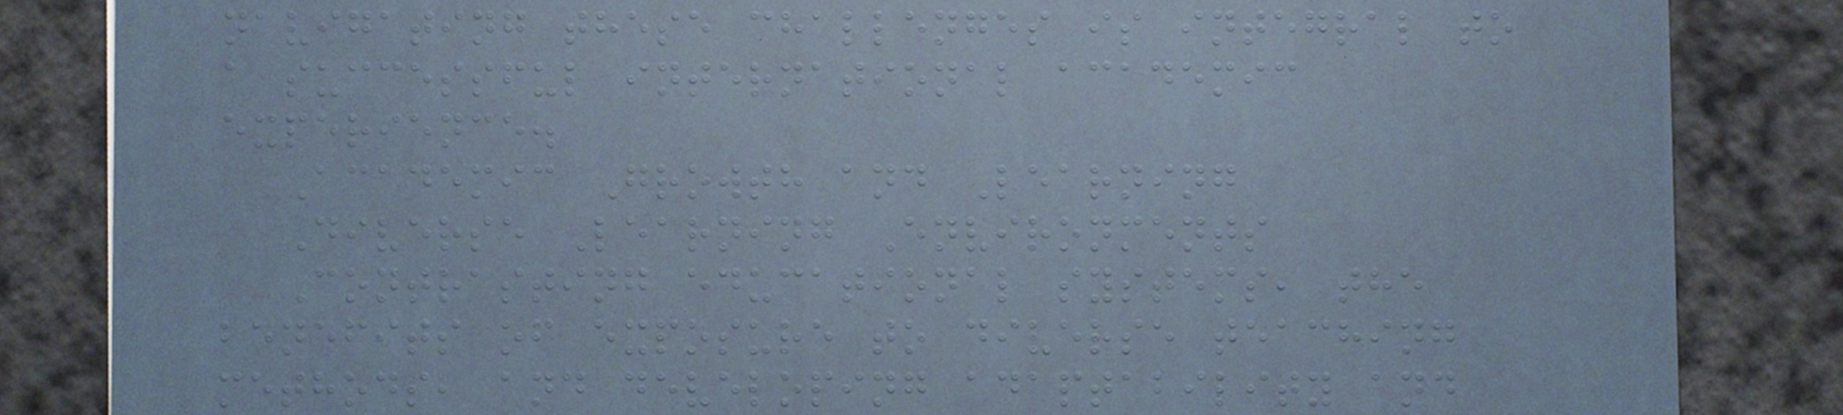navigating these challenges is integral to
a successful international academic
experience.
Academic Growth and Learning
Diverse Learning Environments
Contrasting educational systems, the
benefits of exposure to diverse teaching
methods, and developing adaptability and
